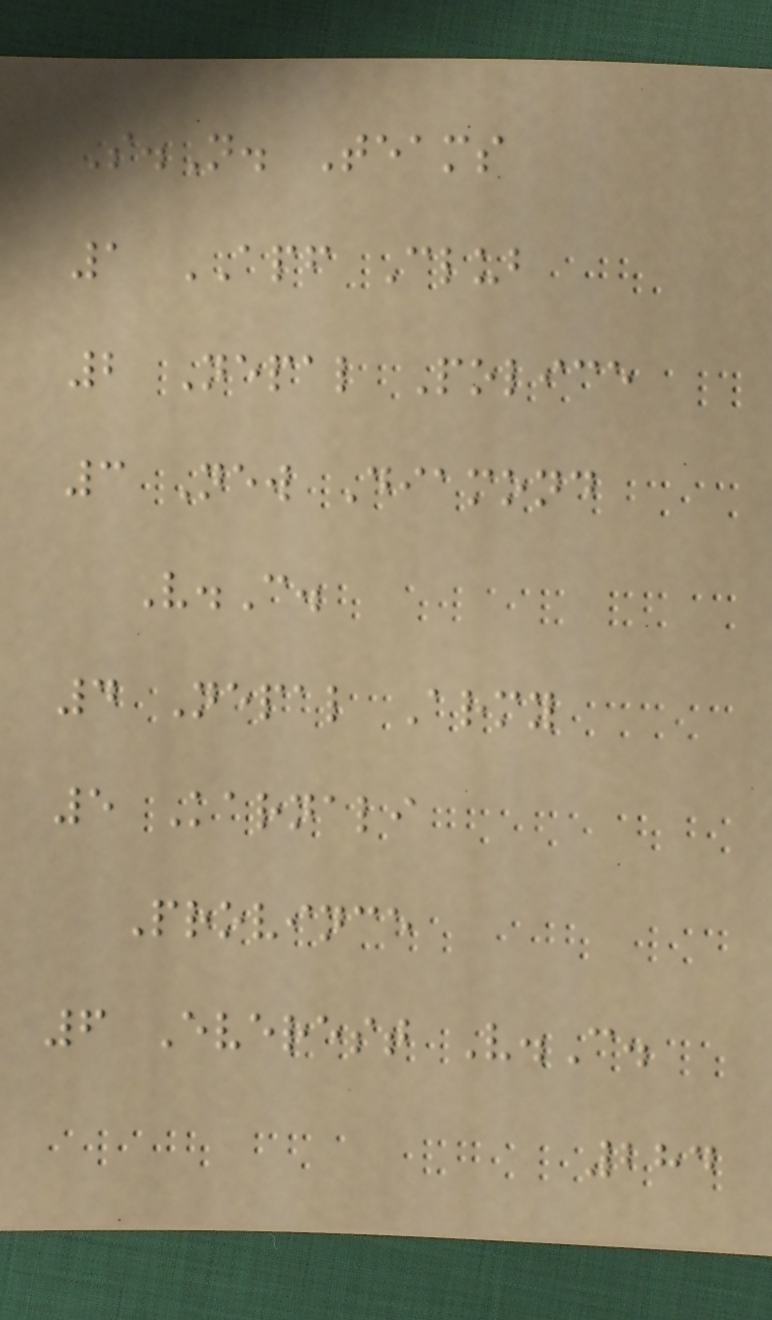S.N. Teams
1 APF Club
2 Nepal Police
3 New Diamond
V.C.
4 Nepal Army
5 Karnali
Province
6 Everest V.C.
284
